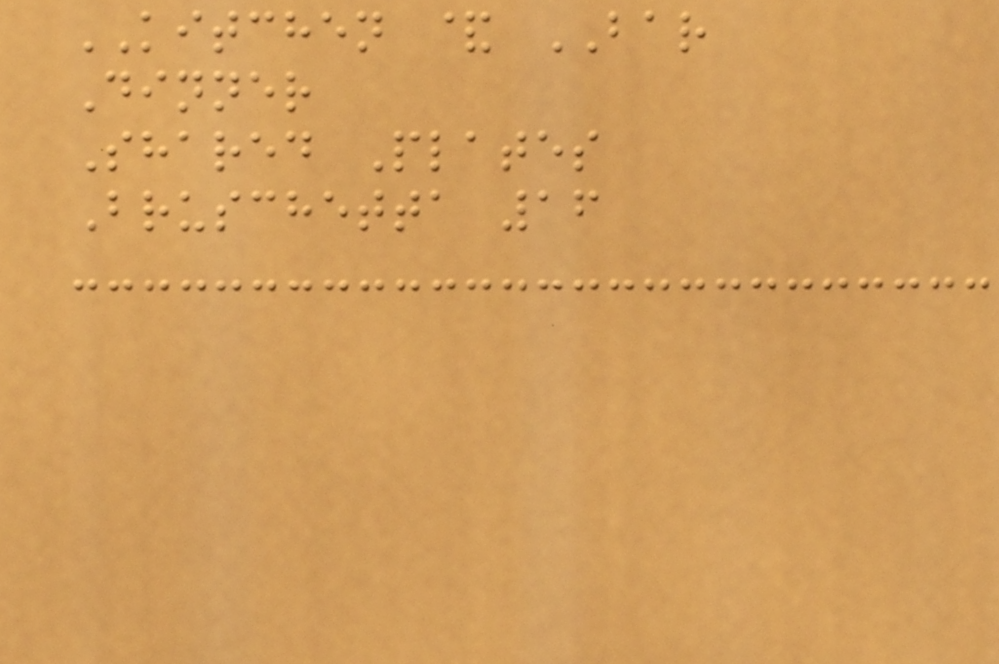KITCHEN & BAR
Dinner
Shared Plates
Bruschetta 16
